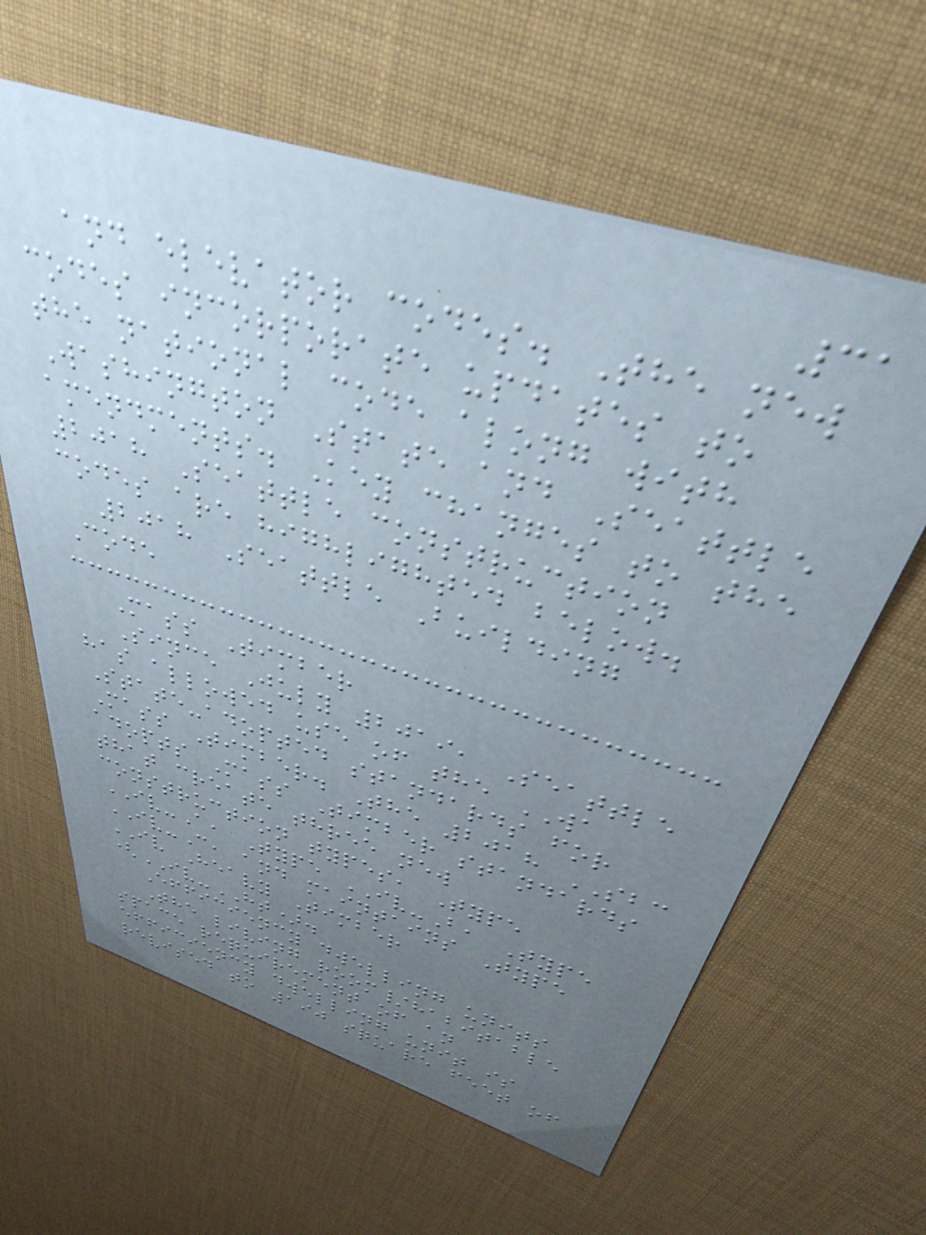31
and elevator codes. The new
codes incorporate updates to
the national code along with
Washington State and Seattle
amendments. Key changes to the
2018 Seattle construction
codes are highlighted below.
2018 Seattle Building
Code
Mass Timber
Since July 2019, Seattle
has allowed use of the WA
State-adopted standards for
Mass Timber. The 2018 SBC
adopts Mass Timber standards
that create three new
construction types, Type
IV-A, Type IV-B, Type
IV-C, and maintains Type
IV Heavy Timber
(IV-HT).
Efficiency dwelling units
The living room/habitable
space requirement of an
efficiency dwelling unit is
revised to 190 square feet of
